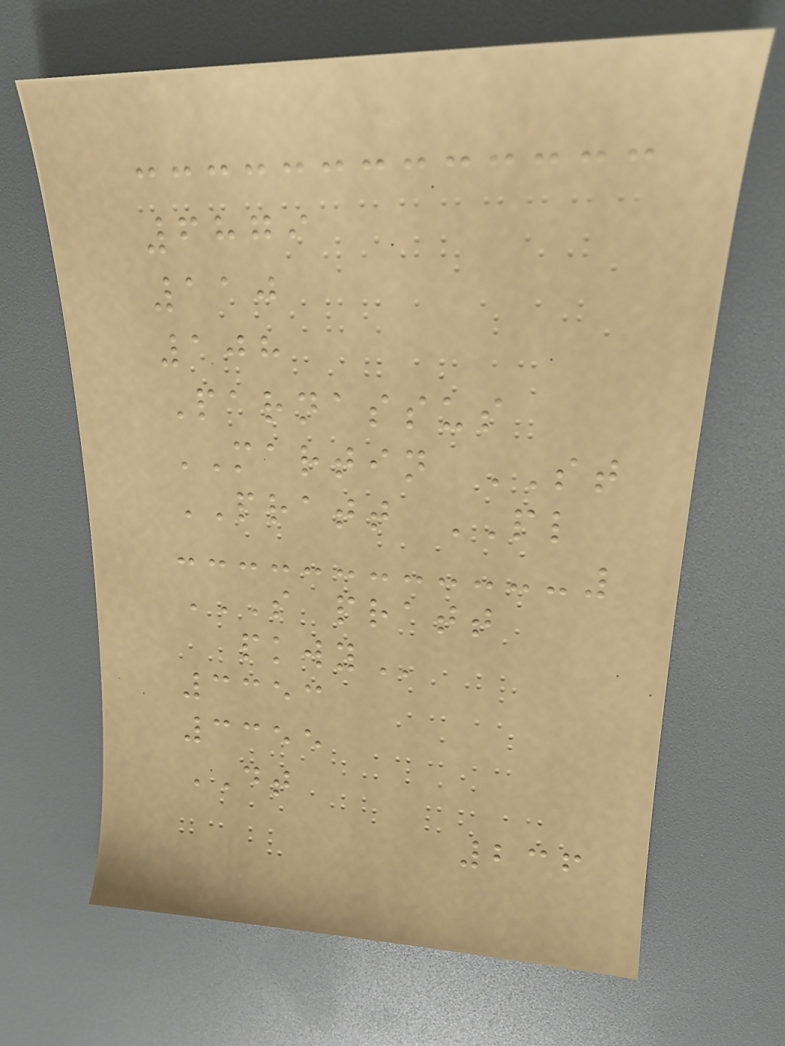6879
110
108
Parnassus
MARTIN ST
PRATT PL
S PRATT
PKWY
3353
3355
DT
236
